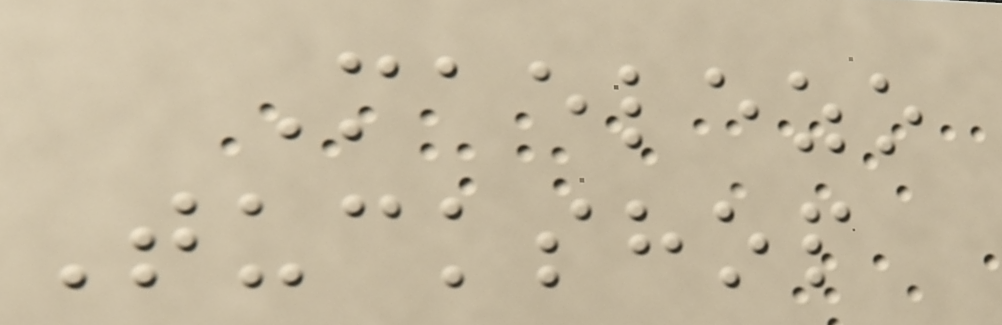Maelezo
Tuckshop
